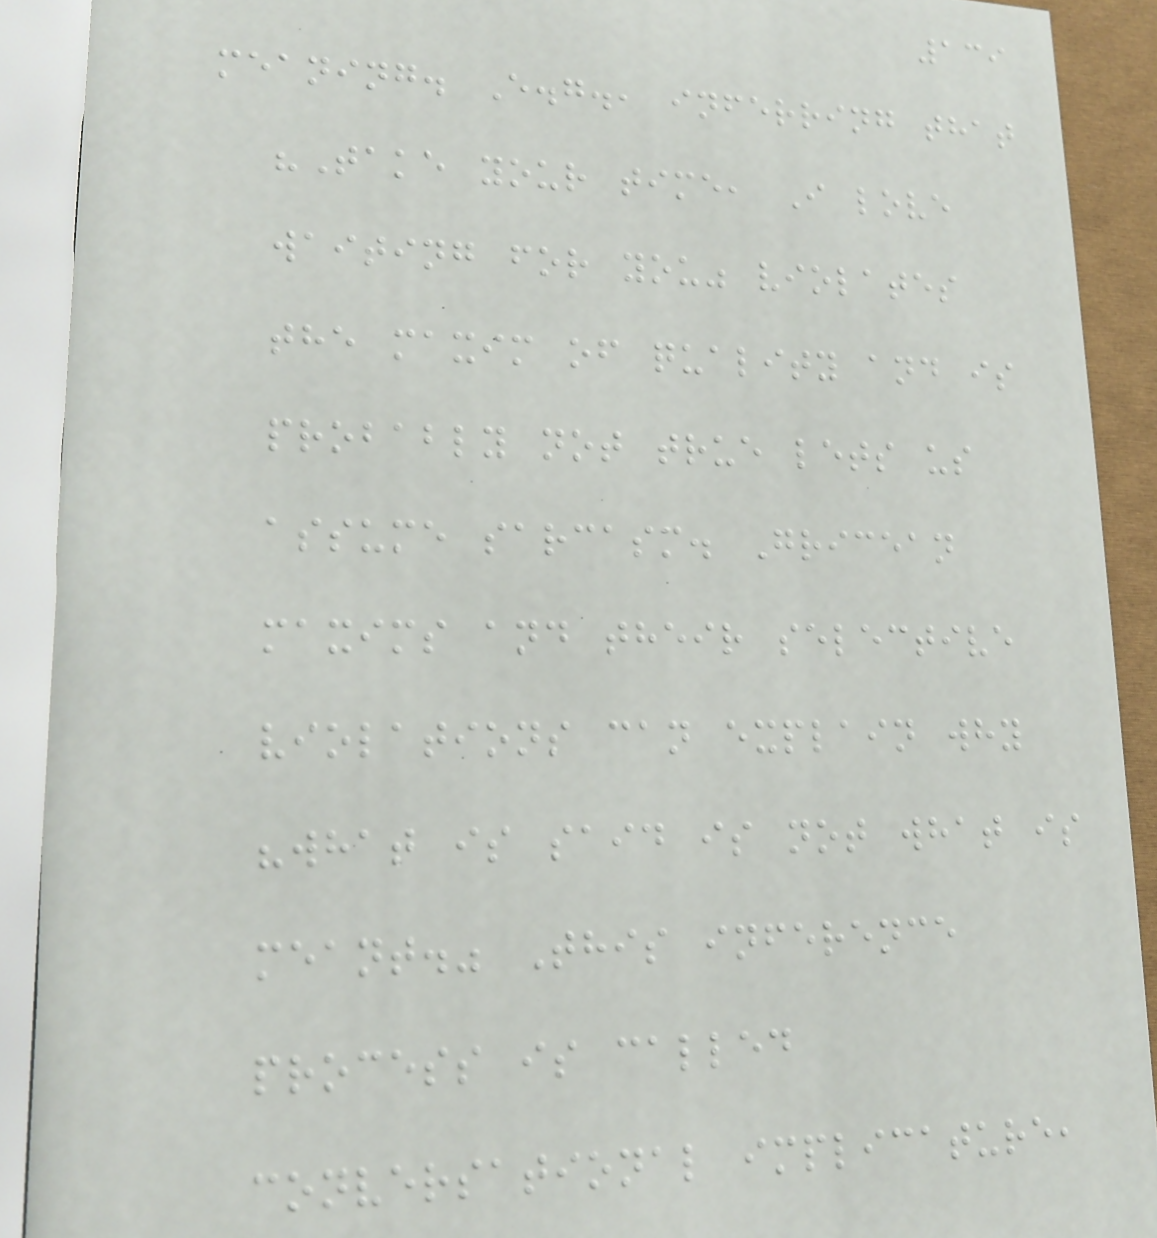139
meaning. E.g., inferring that
"Take your time, I love
waiting for you" violates
the maxim of quality and is
probably not true lets us
assume sarcasm. Gricean
maxims and their selective
violations can explain why
"what is said is not what is
meant." This inference
process is called
conversational implicature,
